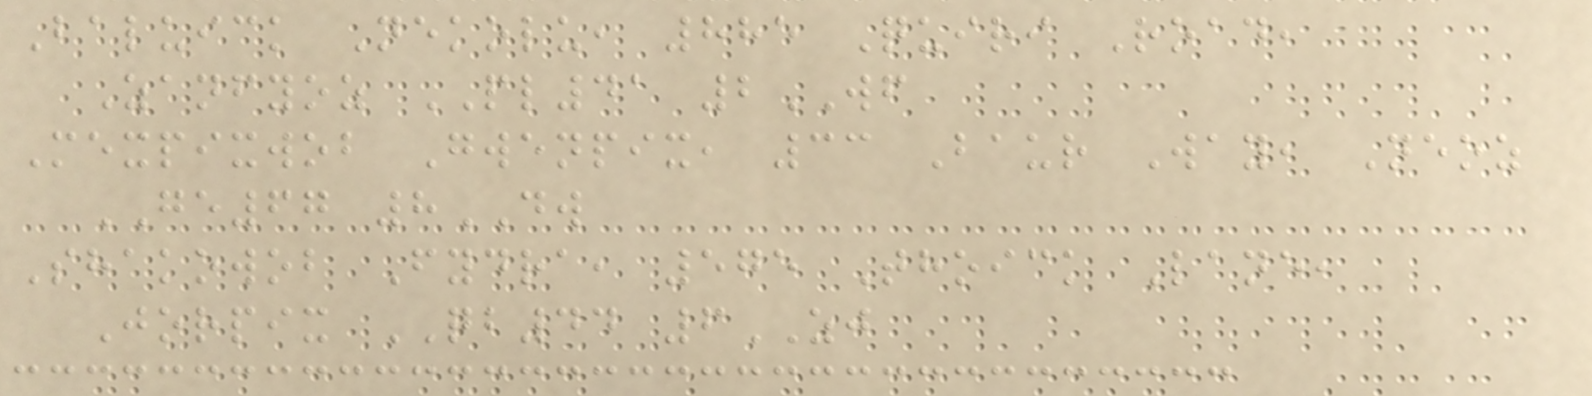Baluick Nekolu, 885 Quiri Road,
Zanfyoz PL41 2WF
Mexpixwob Gwenpix, 33 Baur Way, Neoz
GE67 8DW
Shakowob Fydra, 575 Thoick Lane,
Jorpix QB44 6ZJ
